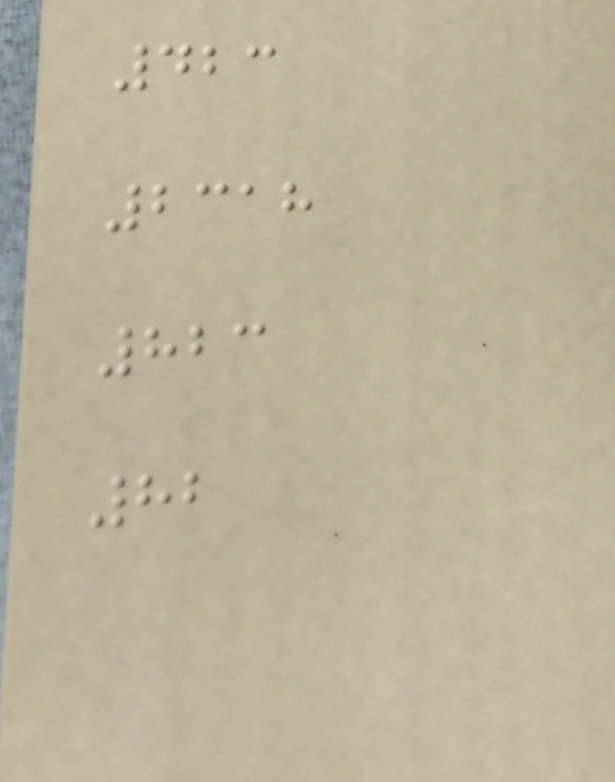423
2318
823
82
